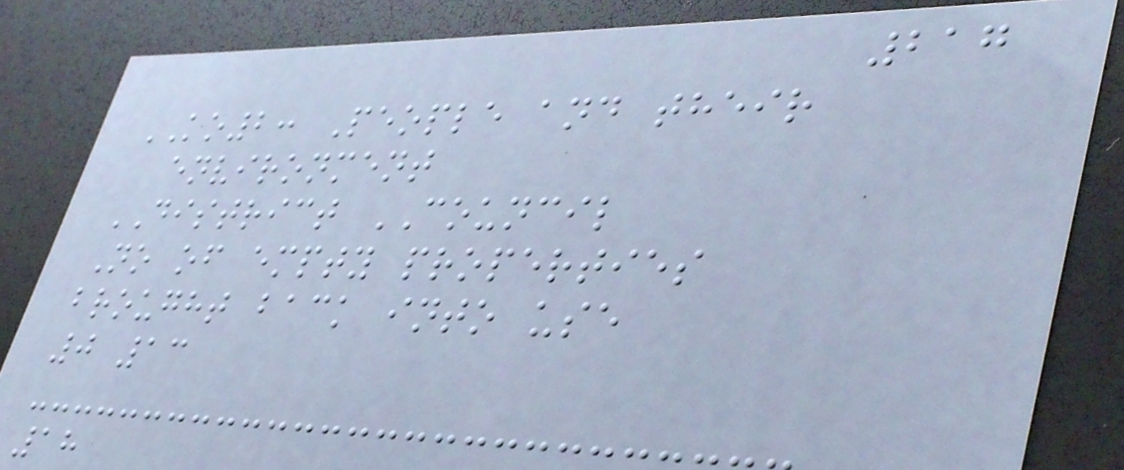217
KO2: People and their
environment
DISTRICT COUNCIL
No of empty properties
brought back into use
0 13
18
